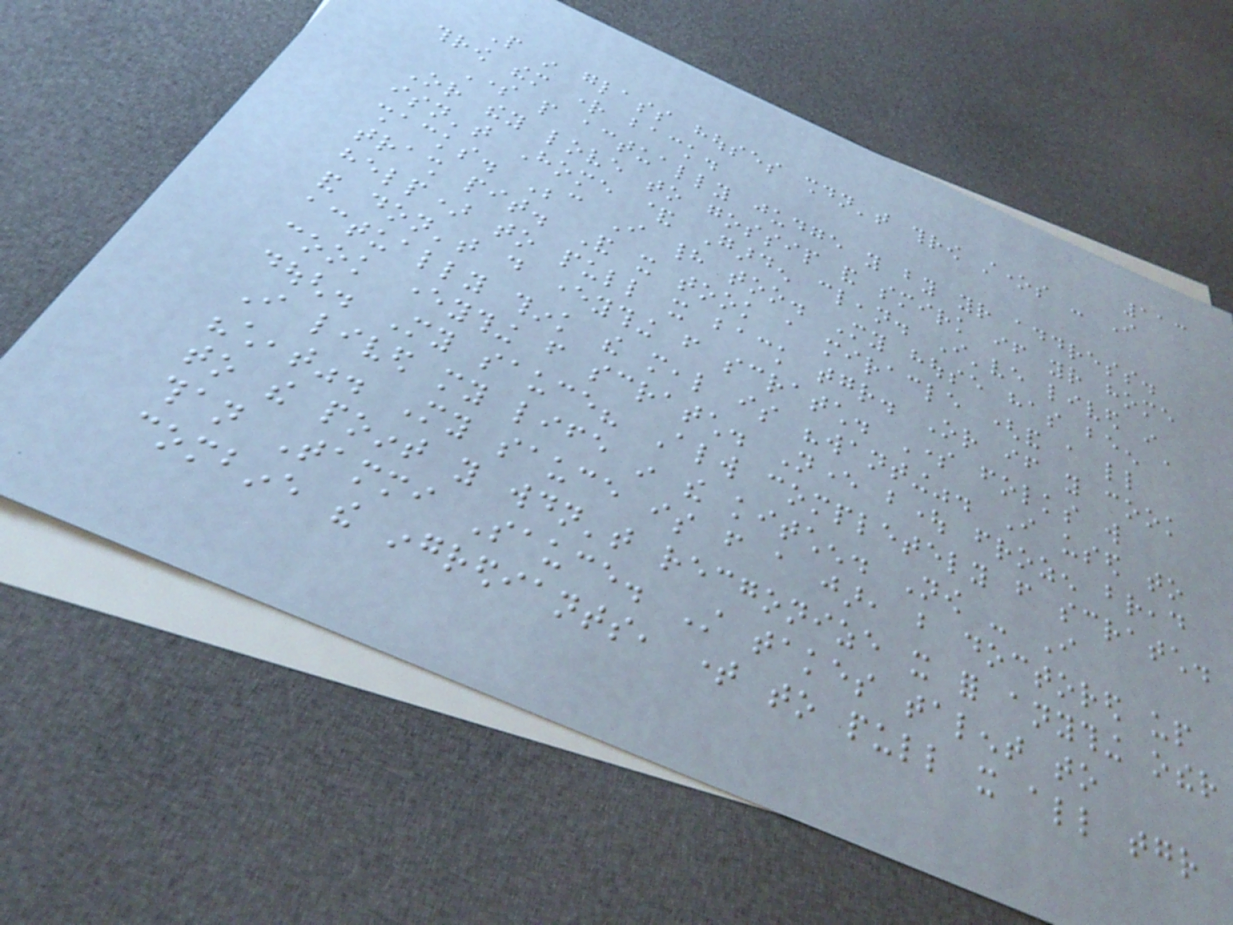113
People in glass houses shouldn't throw stones - I
throw them right back.
Some people actually judge you by your address.
Or they love to gossip and smirk if your home
isn't Home & Garden clean. I've lived in
shacks. Because I had too. My house has been a
trash pit. And it took a miracle (and a little
help) to pull it back together. Or if you cook
and don't do everything from scratch. Some folks will
actually think the meal is "wanting". I used to
cook everything from scratch. Never bought frozen bread
dough. My sauce? Always completely from scratch.
I lived my life in the kitchen. Now - I
"cheat". My sauce is from a jar, but doctored up
to the point you wouldn't recgonize it for anything other
than Tammi Sauce. Still takes talent to
combine the ingrediants, time to pull it all together
